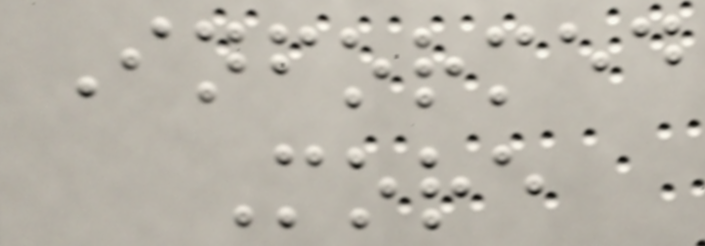Informed
More
